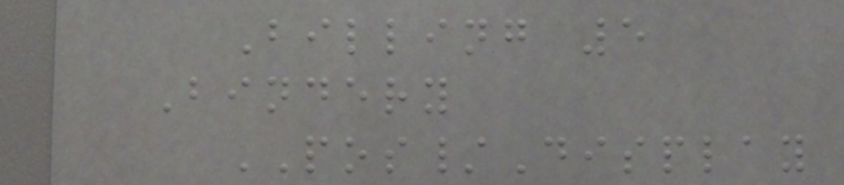Billing 5
Bindery
POS/Display
